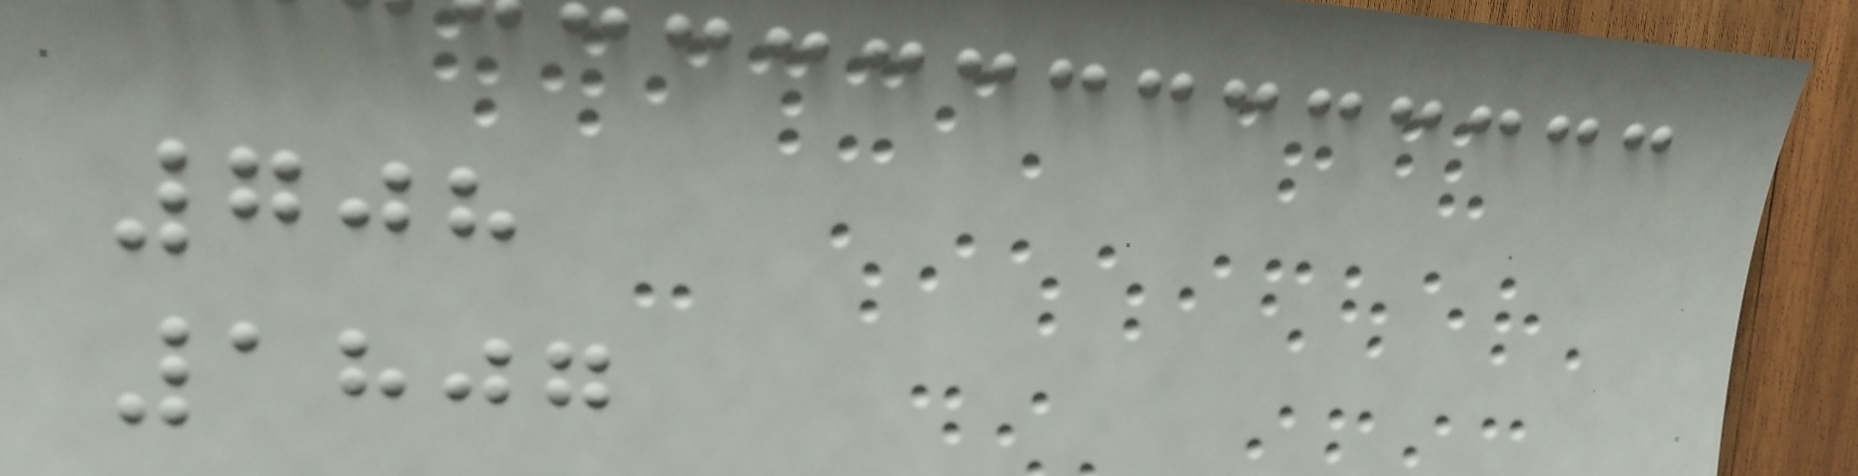708
1807
